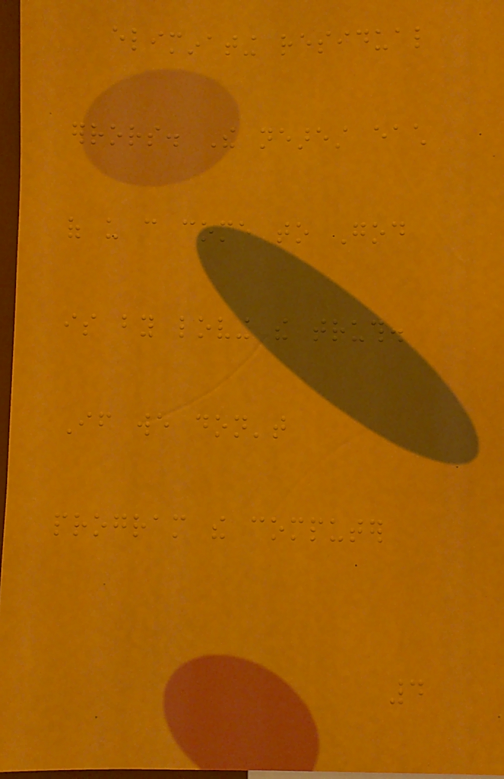eliminating residual
errors. The nearest each
of us can come to God
is by loving the truth.
If we don't
program the computer
4
